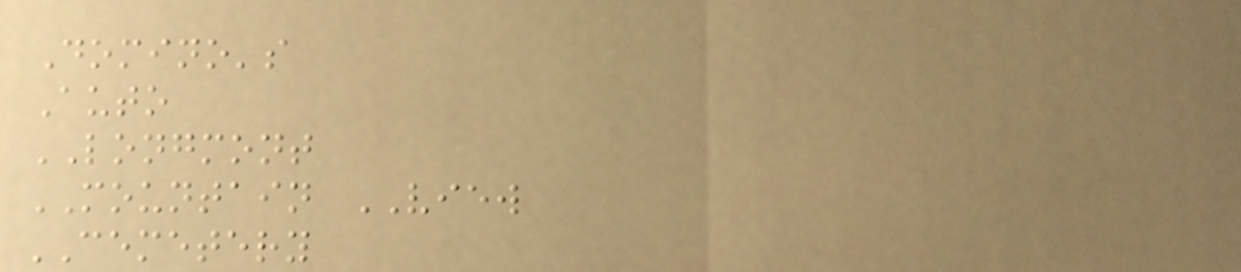Domino's
Auto
LONGMONT
MOUNTAIN VIEW
CEMETERY
